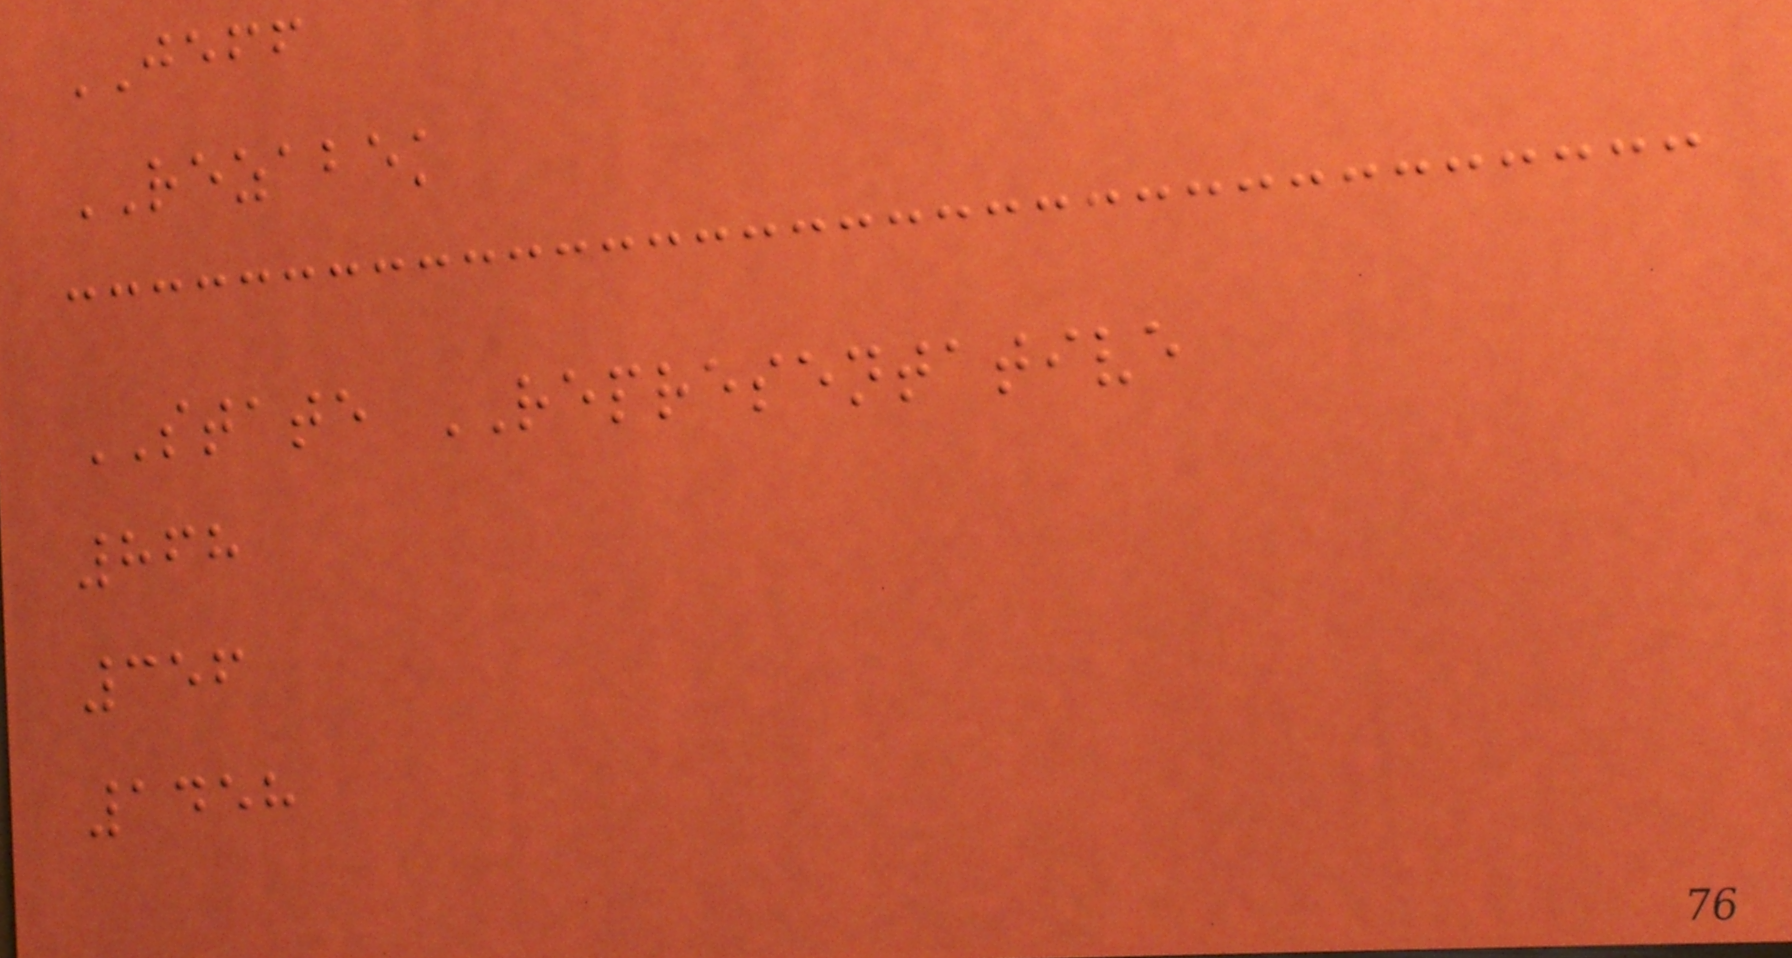JEFF
REZABEK
STATE REPRESENTATIVE
868
356
1458
